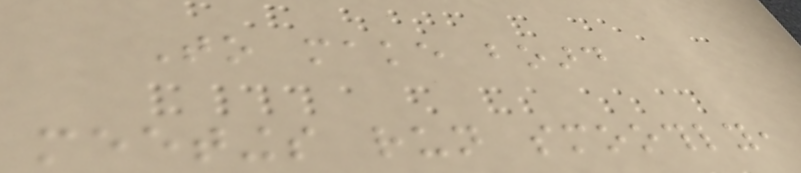To make board
meetings run smoothly,
